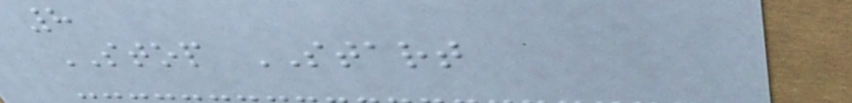8
STOP START
